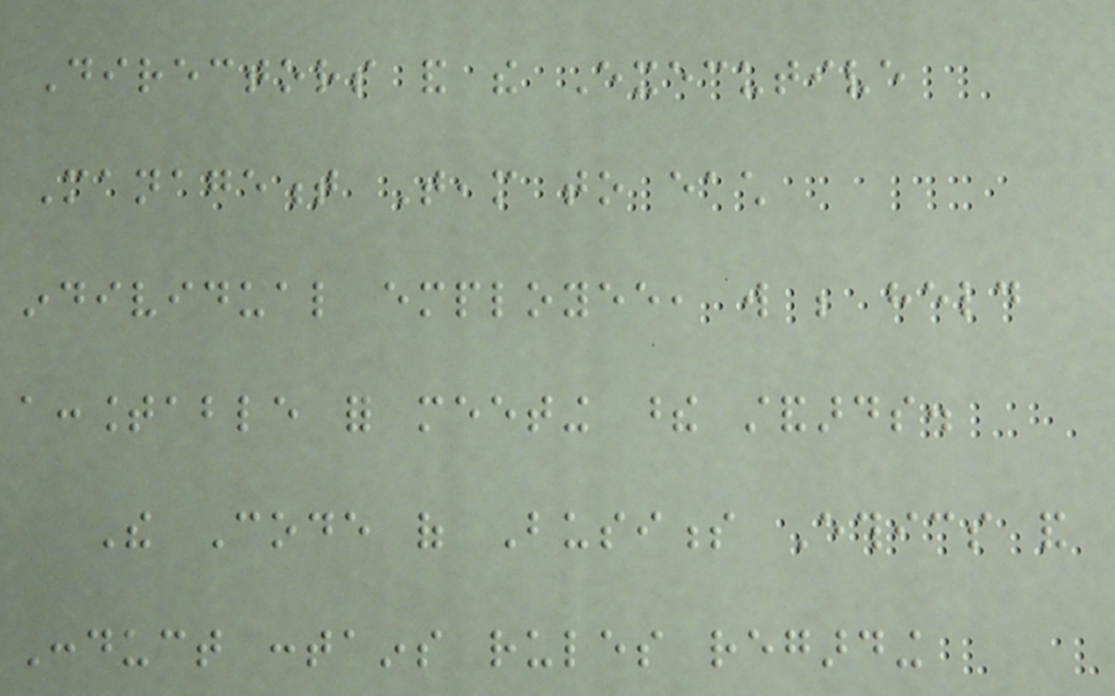Directors and the Executive
Management Team to each
individual employee, will be held
accountable for meeting these standards.
The Code of Business Ethics and
Conduct contains rules regarding
